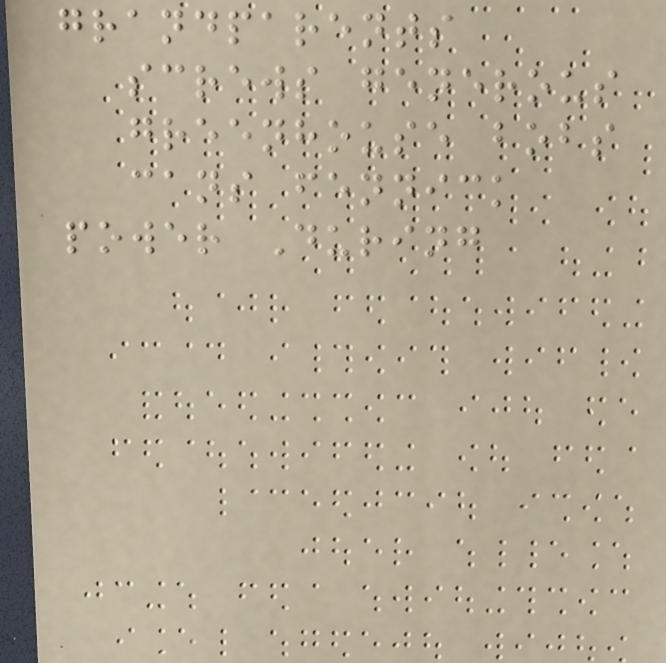grandparents
screws generous
greenhouse bobs
cans fennick
power During
